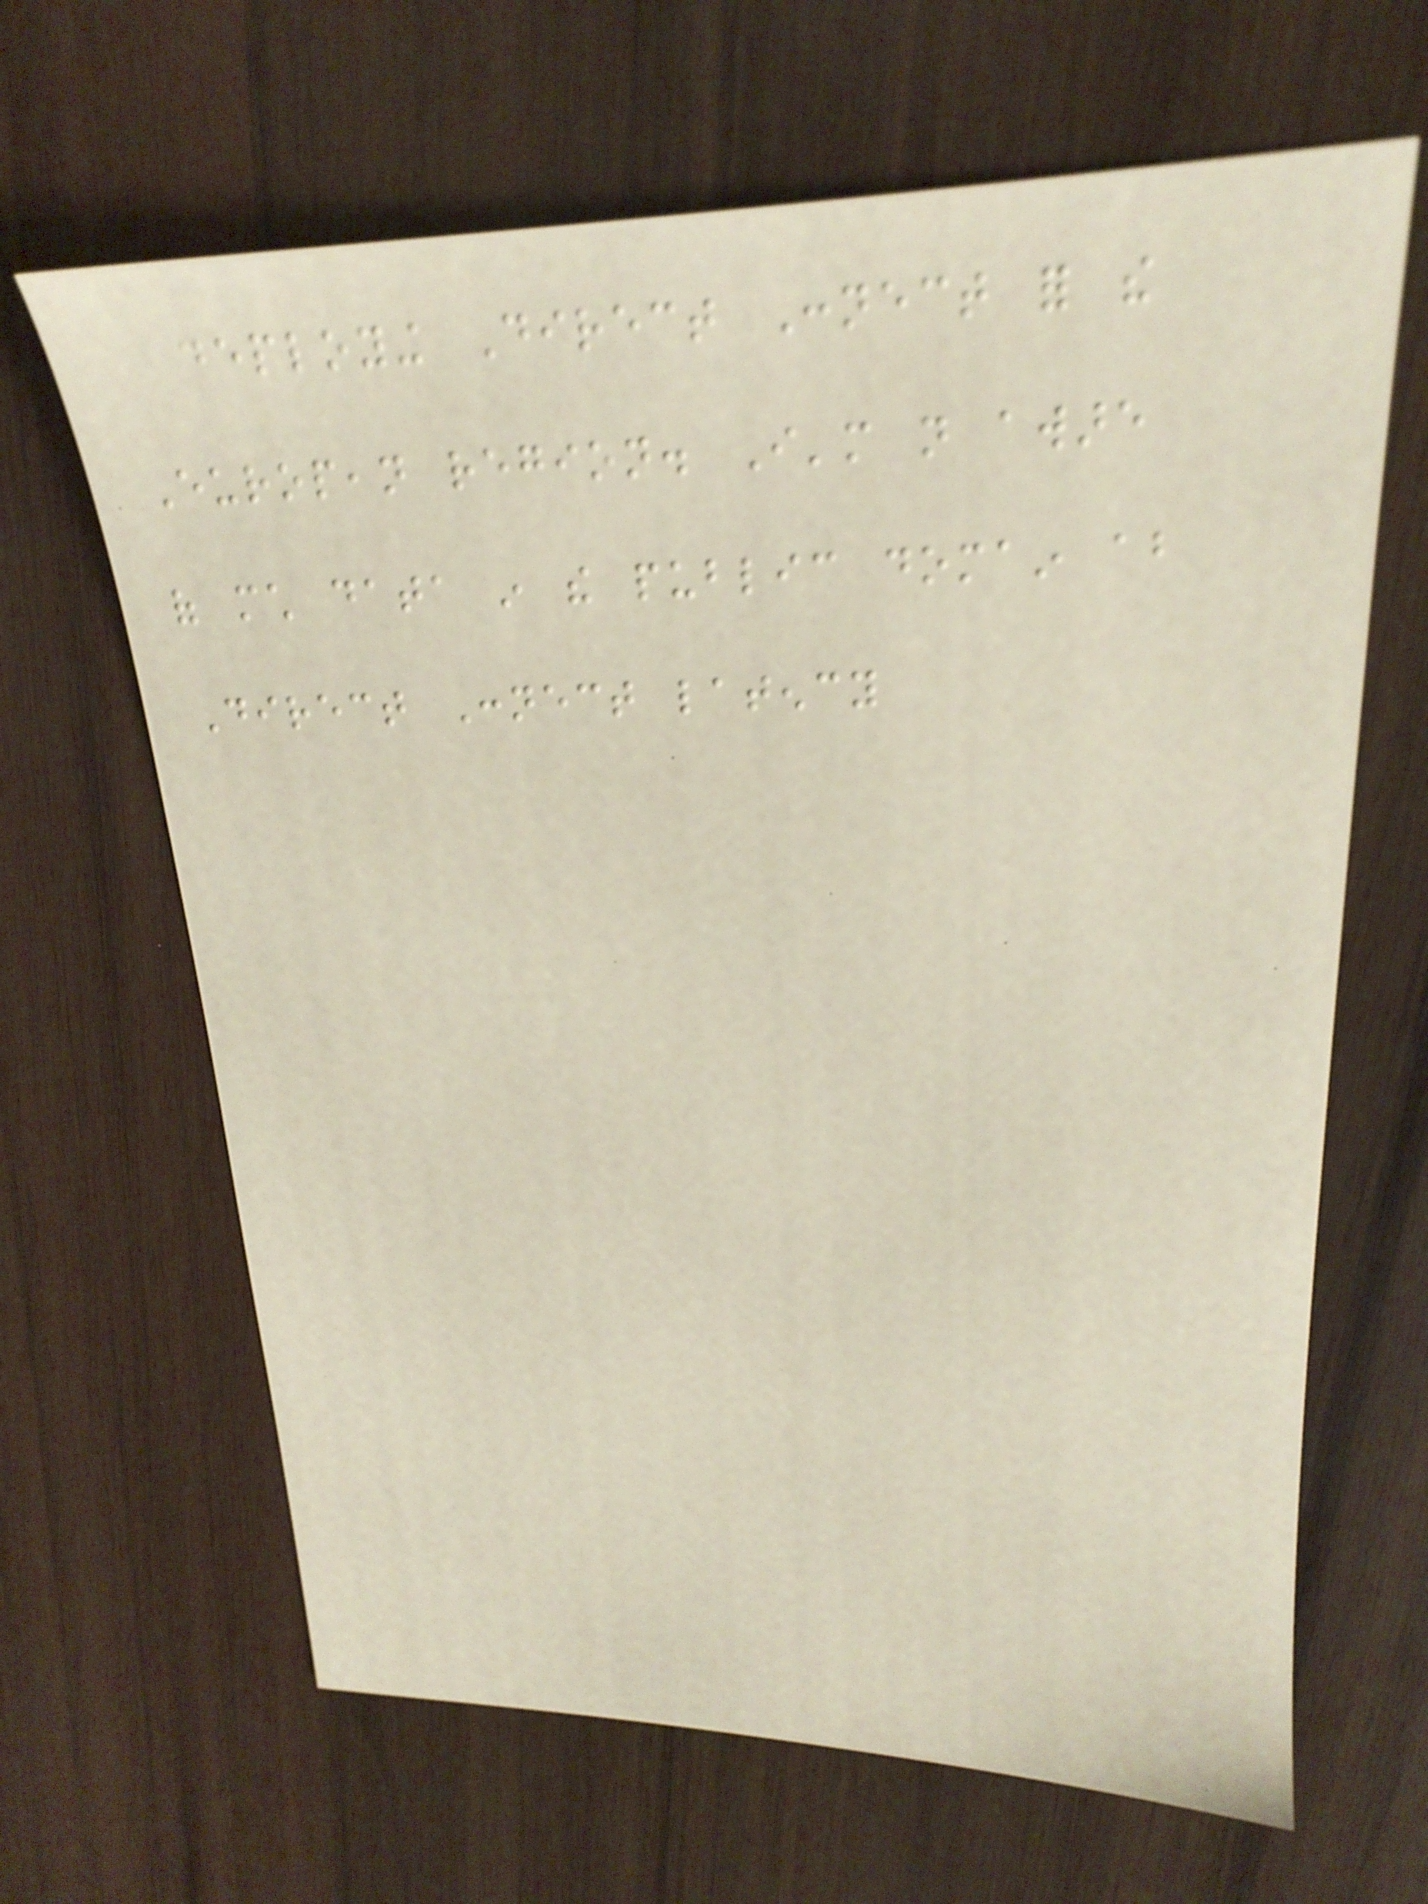deploying Direct Connect for the
European region. I'm not aware
of much data in the public domain about
Direct Connect latency
